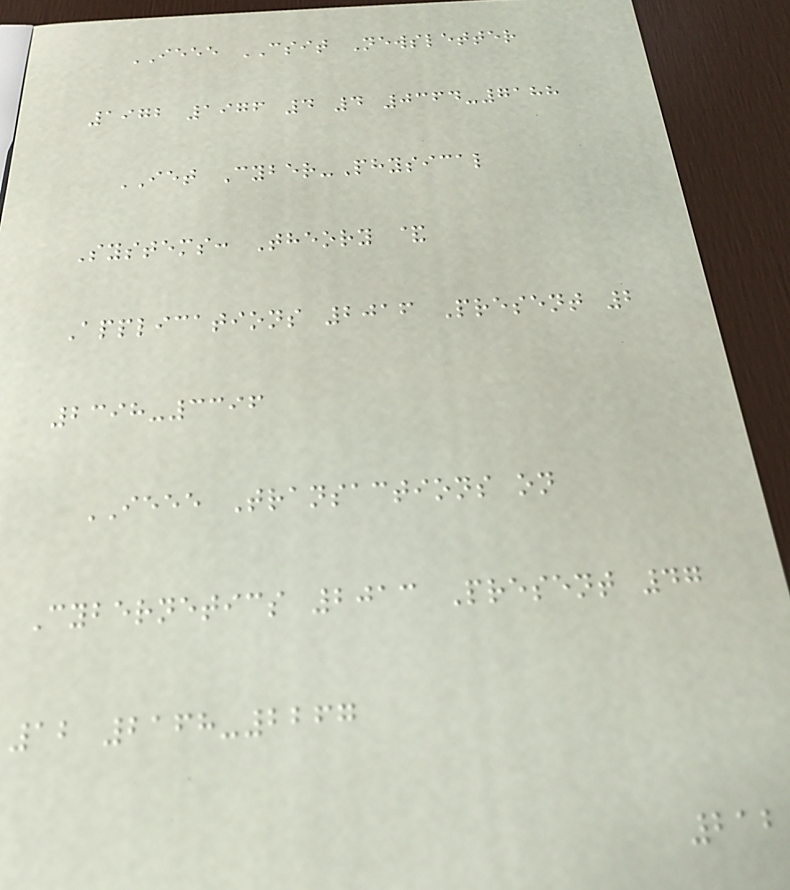IEEE CSIT Newsletter
1972 1976 4 4 0364-7188
IET Cyber-Physical
Systems: Theory &
Applications 2016 Present 2
2398-3396
IEEE Transactions on
Cybernetics 2013 Present 47
12 2168-2267
212
